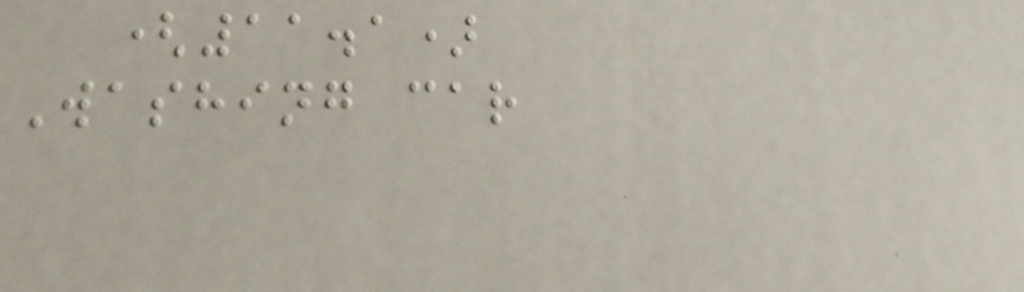(11.1)
Washing car
